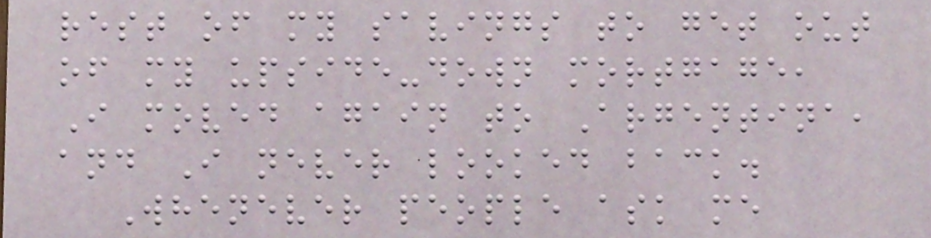rest of my savings to get out
of my upside-down mortgage,
I moved again to Argentina,
and I never looked back.
Whenever people ask me
